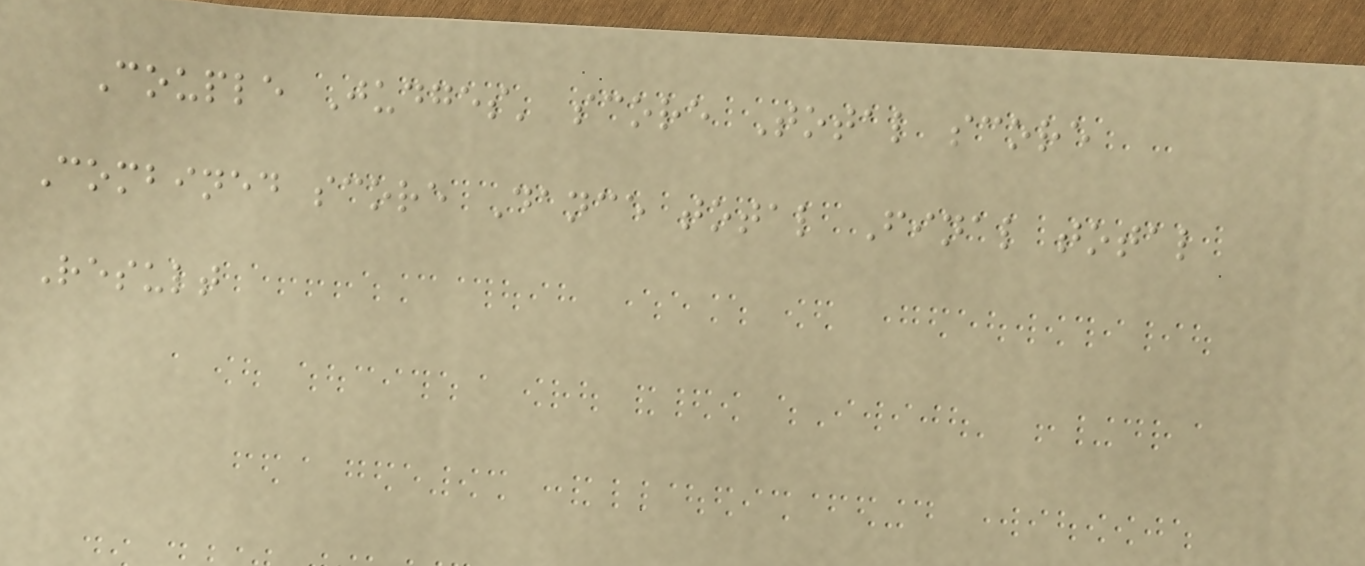Couple Judges' score Total score
Combined score Dance total Final total
Result
